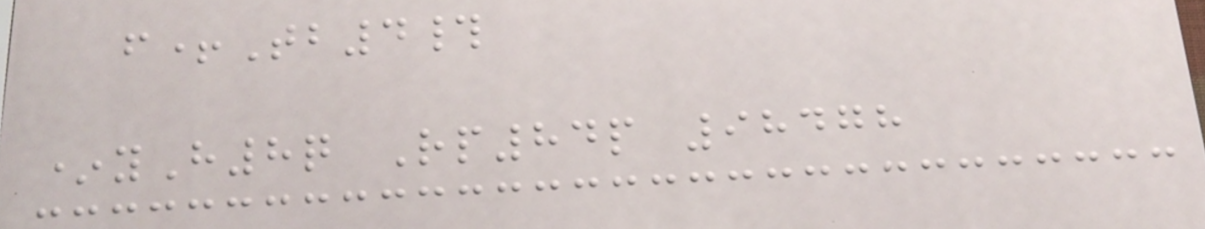f+Tb4#
*yH8q Rp84p 98478
